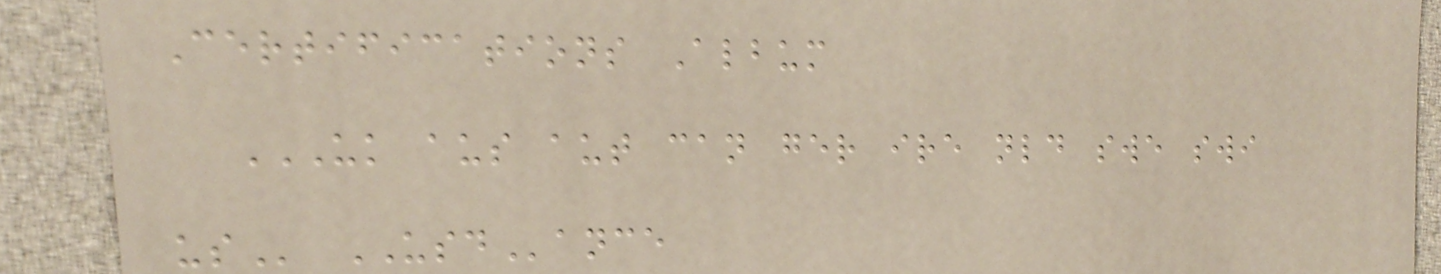Certifications Album
UK AUS AUT CAN GER IRE NLD SWE SWI
US USDance
